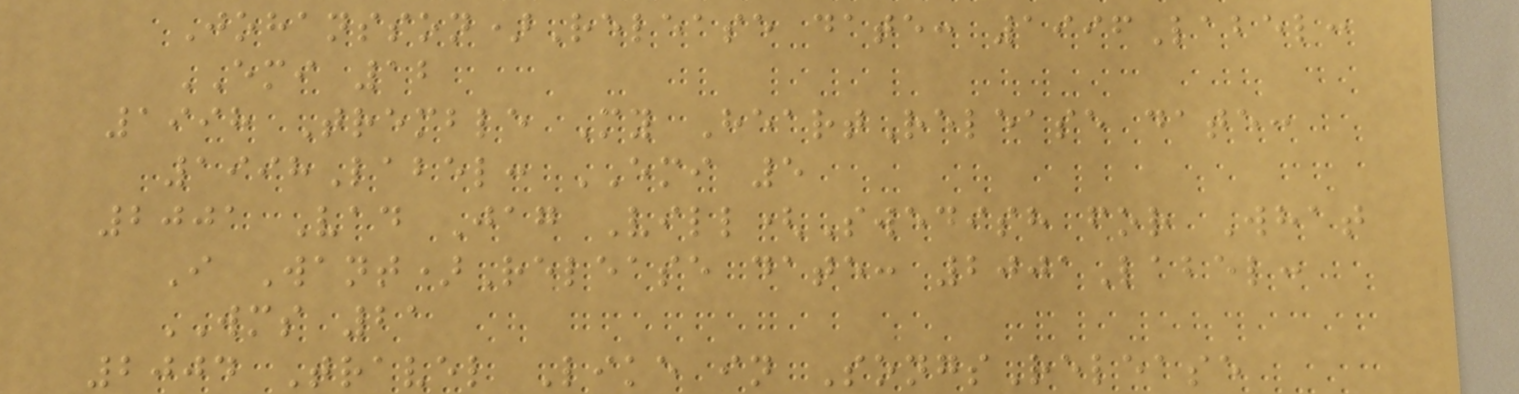Johansson)Release date: 1996Label:
EMI 12
1998 Tremble My HeartRelease date:
1998Label: EMI 5
2001 Vad Jag Vill(Swedish for What
I Want)Release date: 2001Label:
WMS 21
2004 Travel Like in SongsRelease
